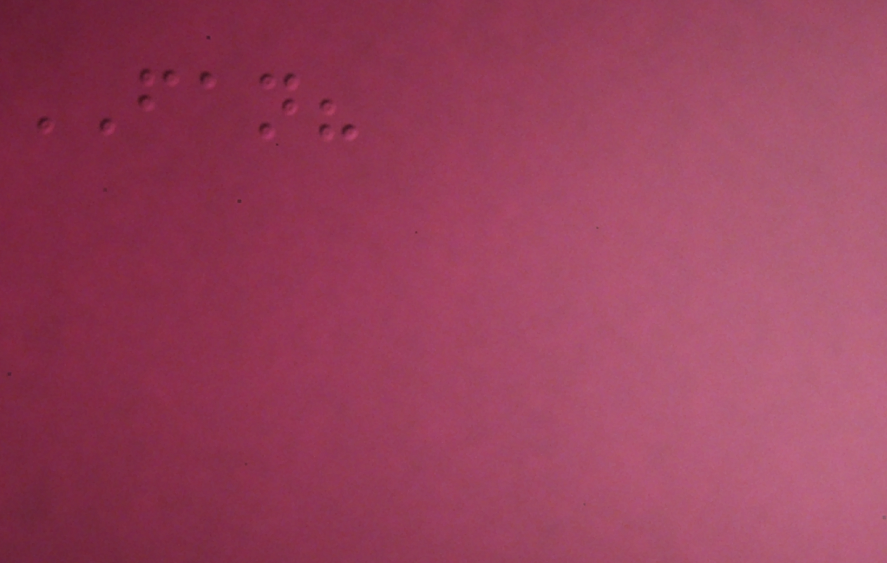FAN?
